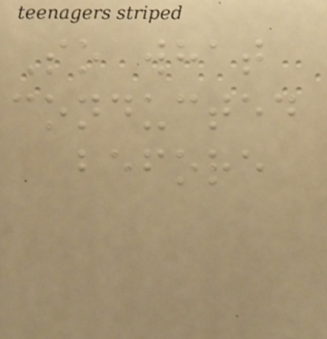So what
conducted
before
